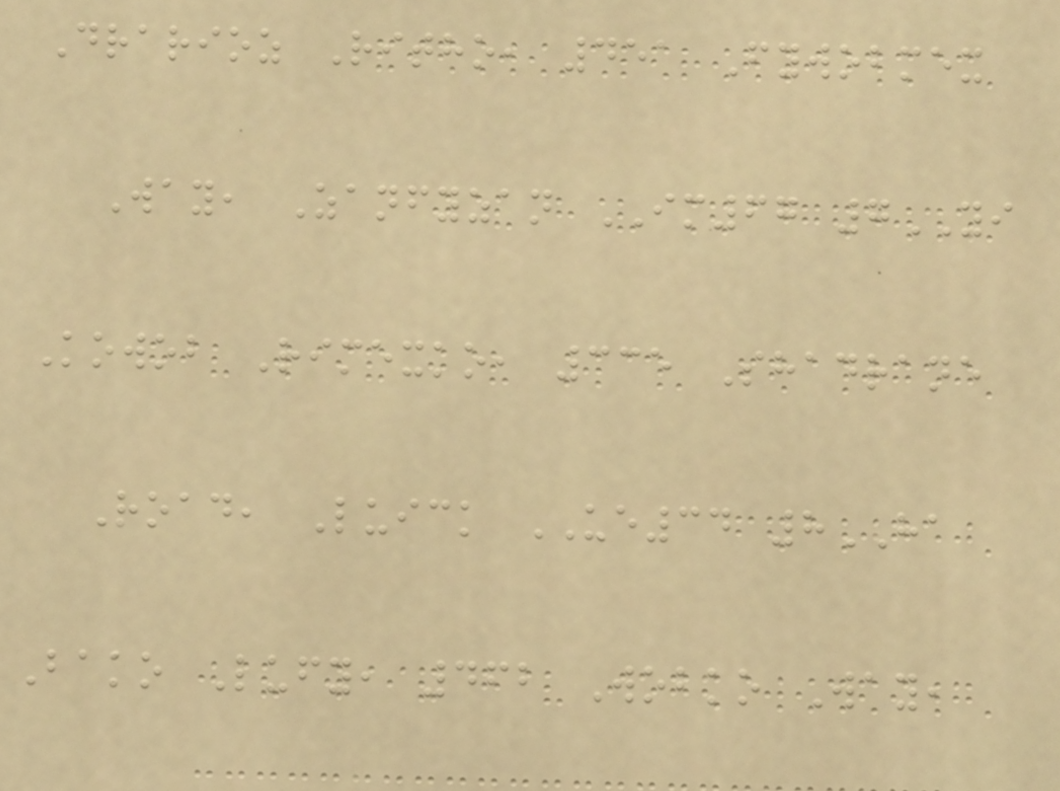Drarioz Ritho, 451 Fywobmex
Way, Zanfyzan IM67 7YI
Kowob Rimexko, 335 Shadrane
Road, Luick UE34 8HA
Bako Lufy, 462 Wobko Way,
